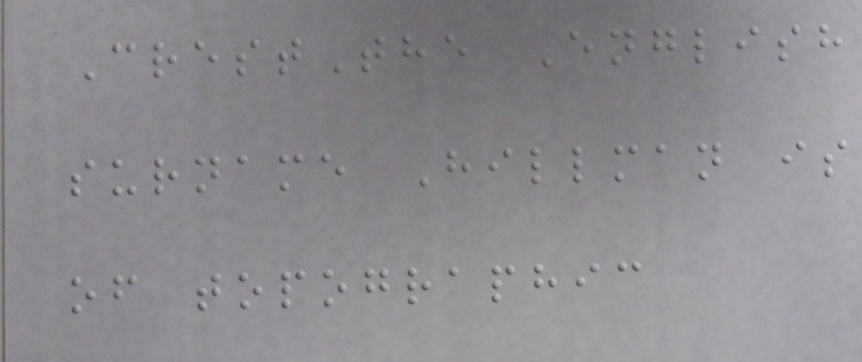CrestThe English
surname Hillman is
of topographic
